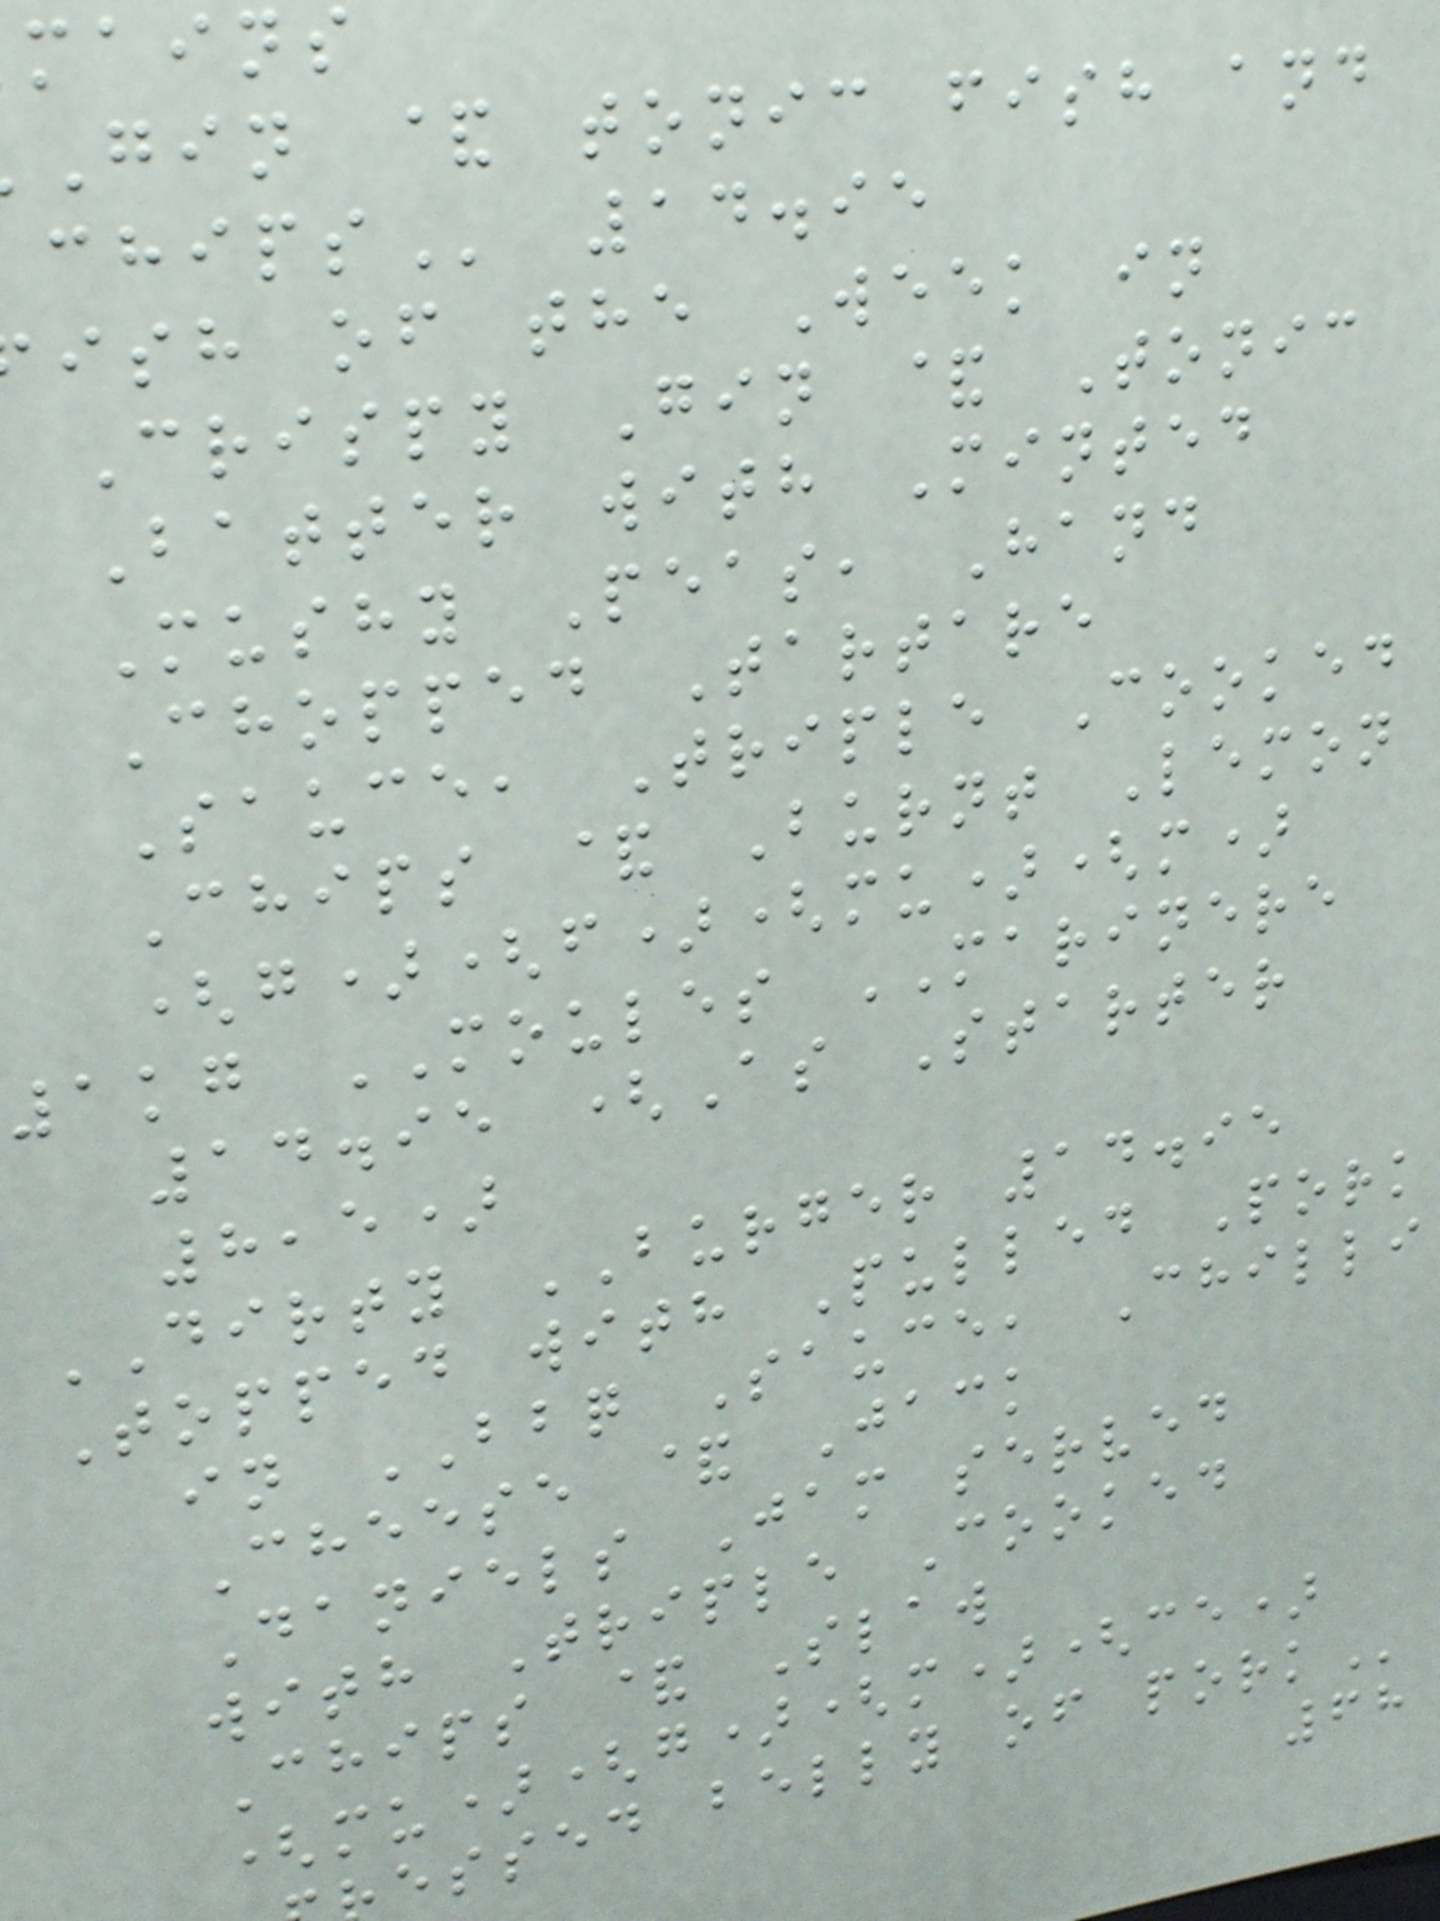mains
gin & tonic fish and
14.95
ish of the Week in
Crispy Gin & Tonic
Batter with Minted
Mushy Peas, Hand
Chopped Tartare
Sauce, Triple Cooked
Chips & Burnt Lemon
(g)(f)(mu)(m)
1kg MOULES MARINERE
14.95 (As Starter
8,5)
DIRTY BURGER 14.95
Topped with Pulled Pork
in BBQ Sauce, Chilli
Cheese & Jack
Daniels Jam served
with Triple Cooked
Chips & Slaw
(mu)(g)(m)(ce)
essed belly of
68
